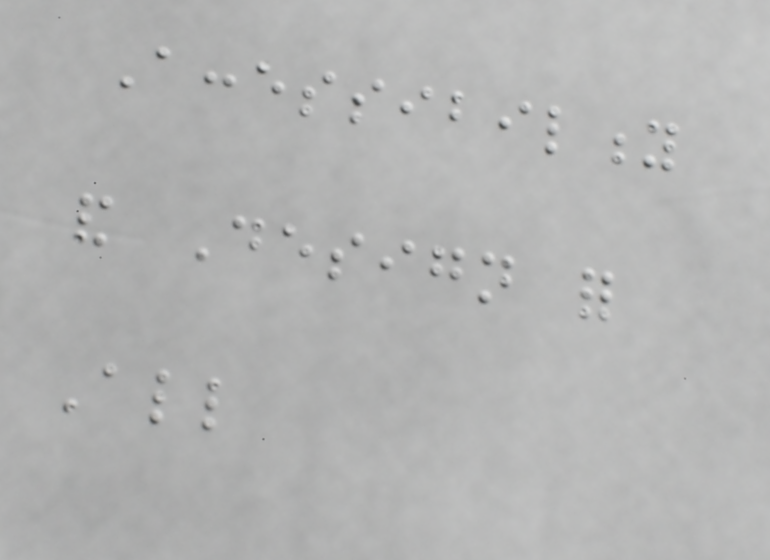Accessibility
and Design for
All
